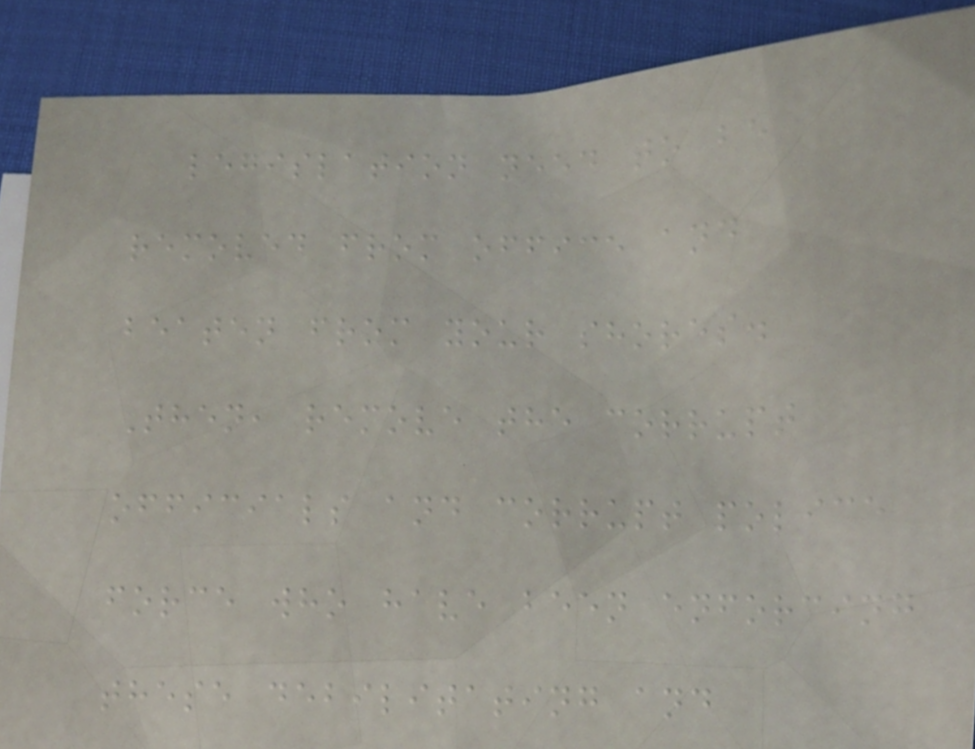legislation need to be
removed from office and
beaten from your shores.
Then, remove the corrupt
officials and corrupt police
force who have been enforcing
these debilitating and
